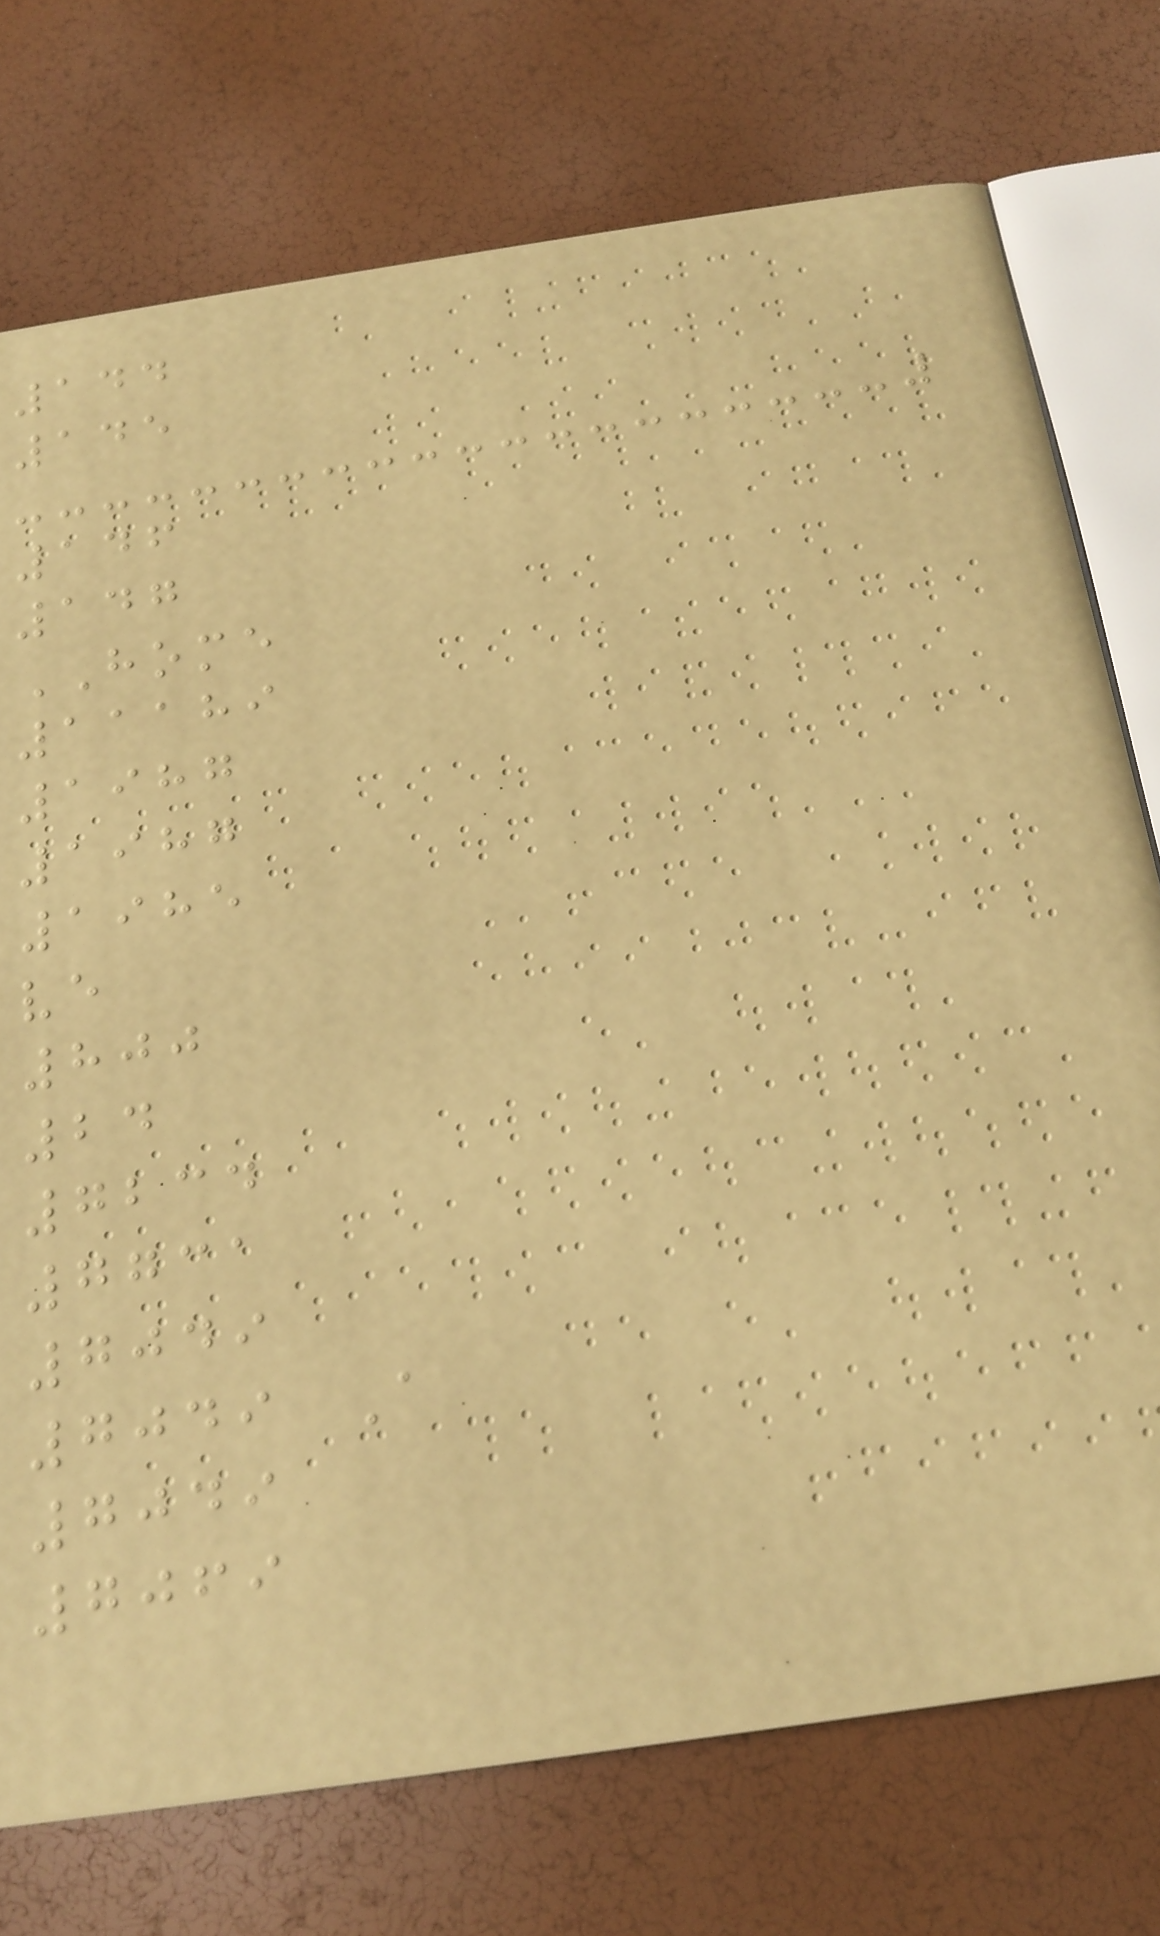144
145
146
147
HOME
11189
1987
1987
1985
ve
800
24
7234
7731
7049
7049 A
7049
7069
